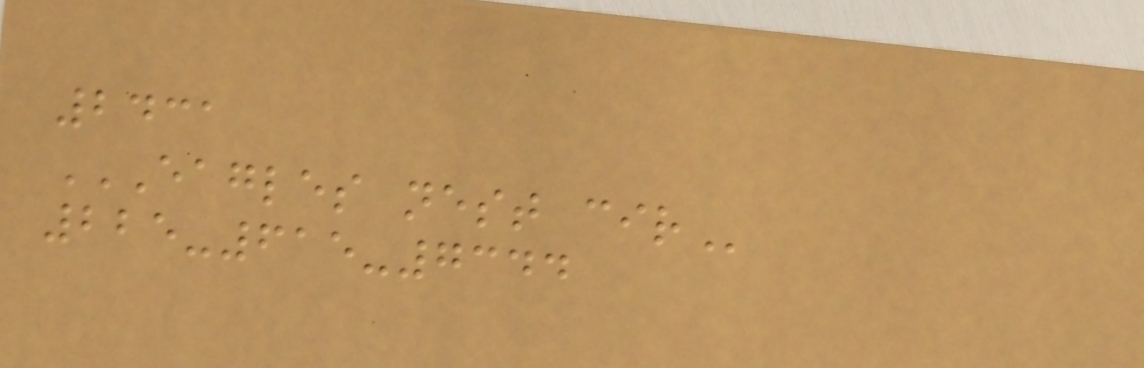2431
EAGLES NEST CIR
225-615-7344
